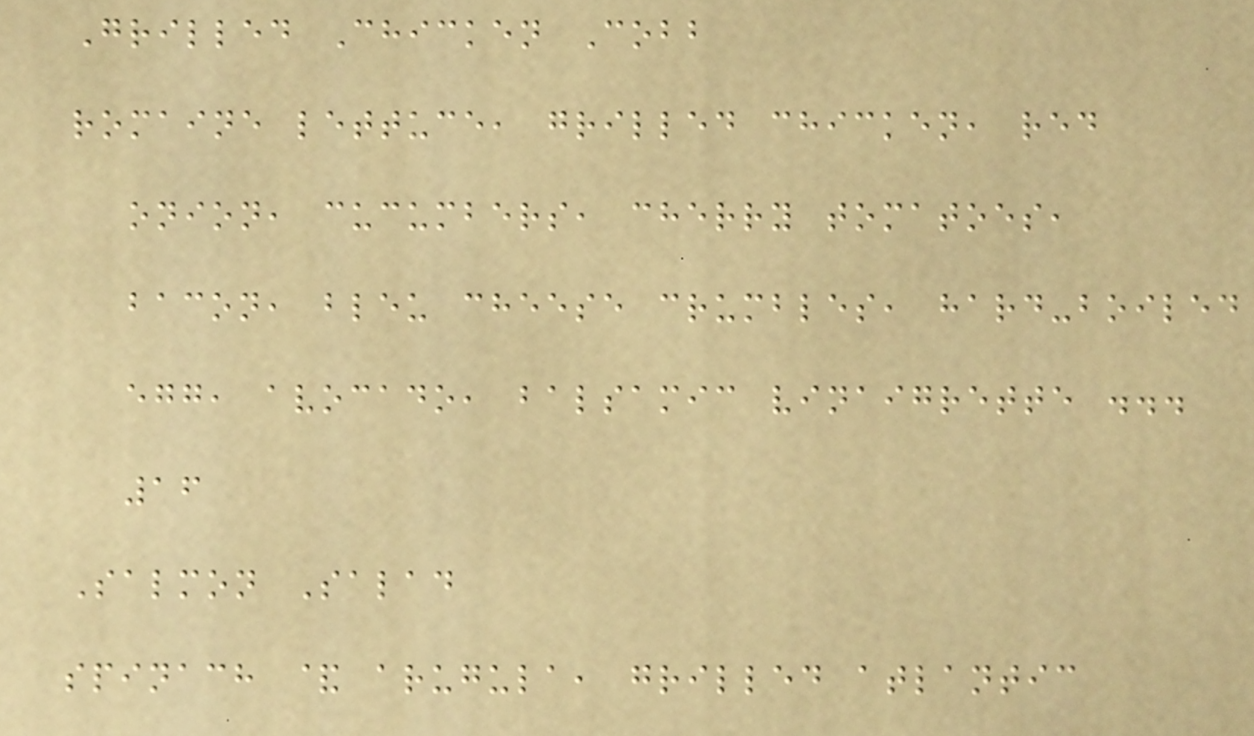Grilled Chicken Cobb
romaine lettuce, grilled chicken, red
onion, cucumbers, cherry tomatoes,
bacon, bleu cheese crumbles, hard-boiled
egg, avocado, balsamic vinaigrette ...
16
Salmon Salad
spinach & arugula, grilled atlantic
